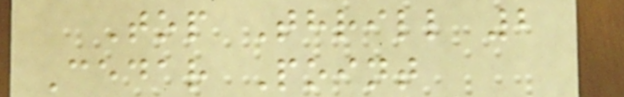Top Thrill 2
Cedar Point
